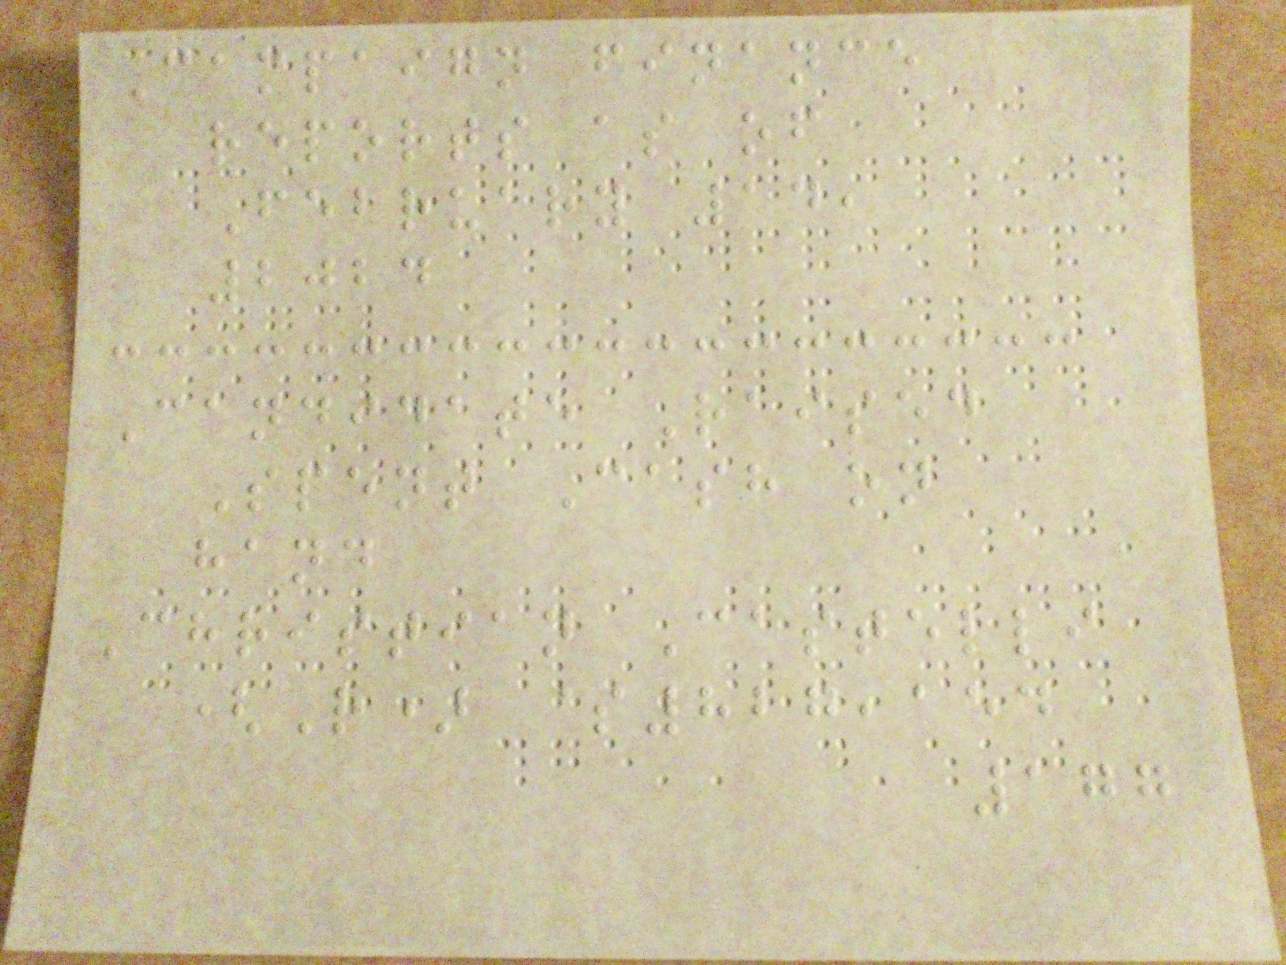Campaign finance
reports as of
February 14,
2024
Candidate Raised
Spent Cash on
hand
Christian Castelli
(R) $827,154
177
